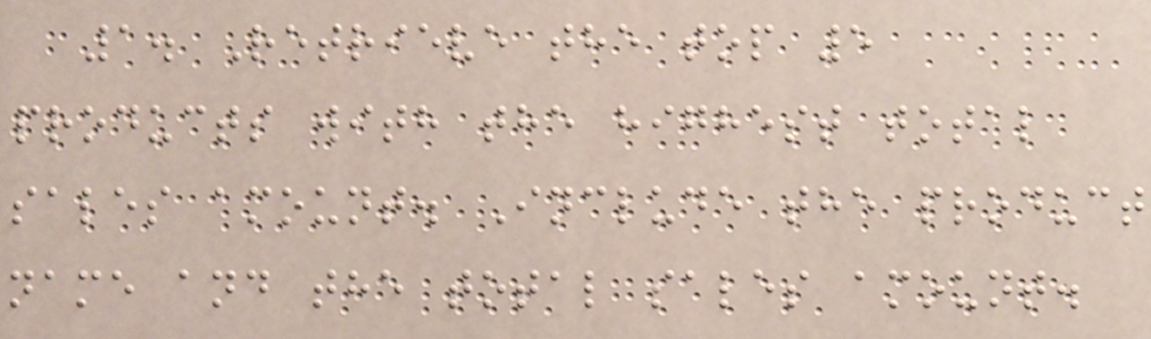1. Retrieve the top 5
products with the highest total
sales amount. Include the product
name and the total sales amount.
